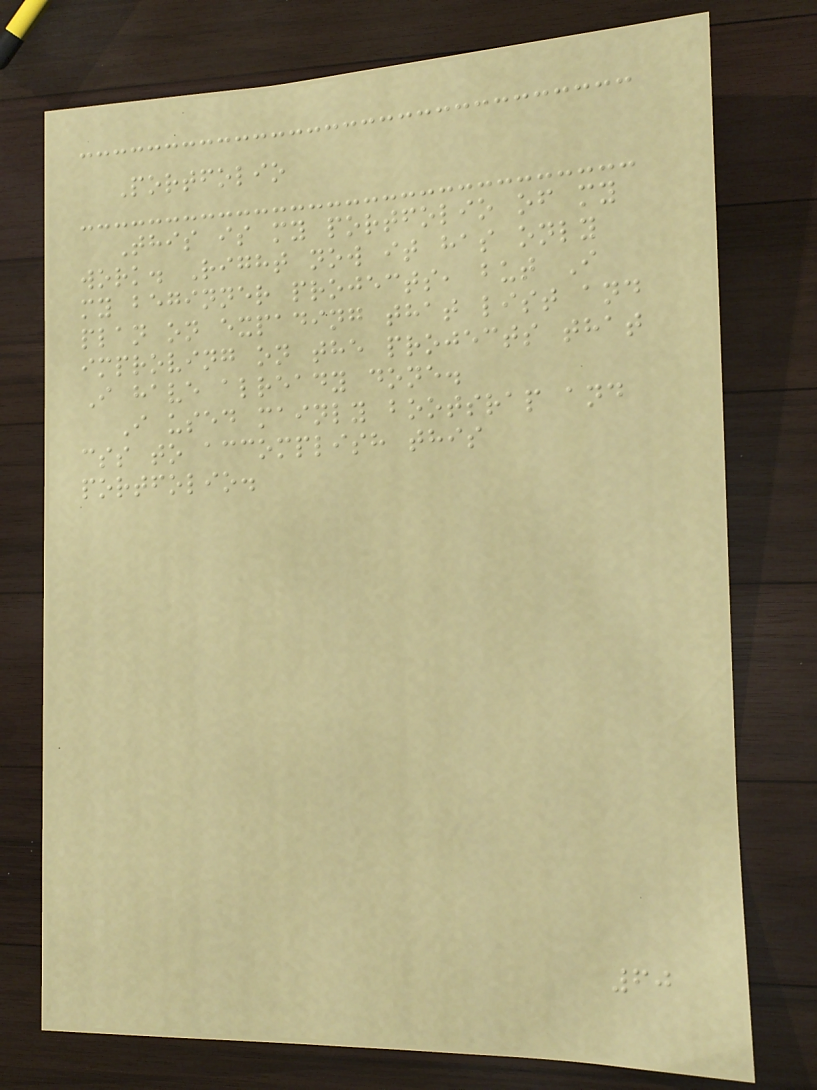Portfolio
This is my portfolio of my
work. Right now it has only
my beginner projects, but I
plan on expading that list and
improving on the projects that
I have already done.
I used mainly bootsrap and
css to accomplish this
portfolio.
60
